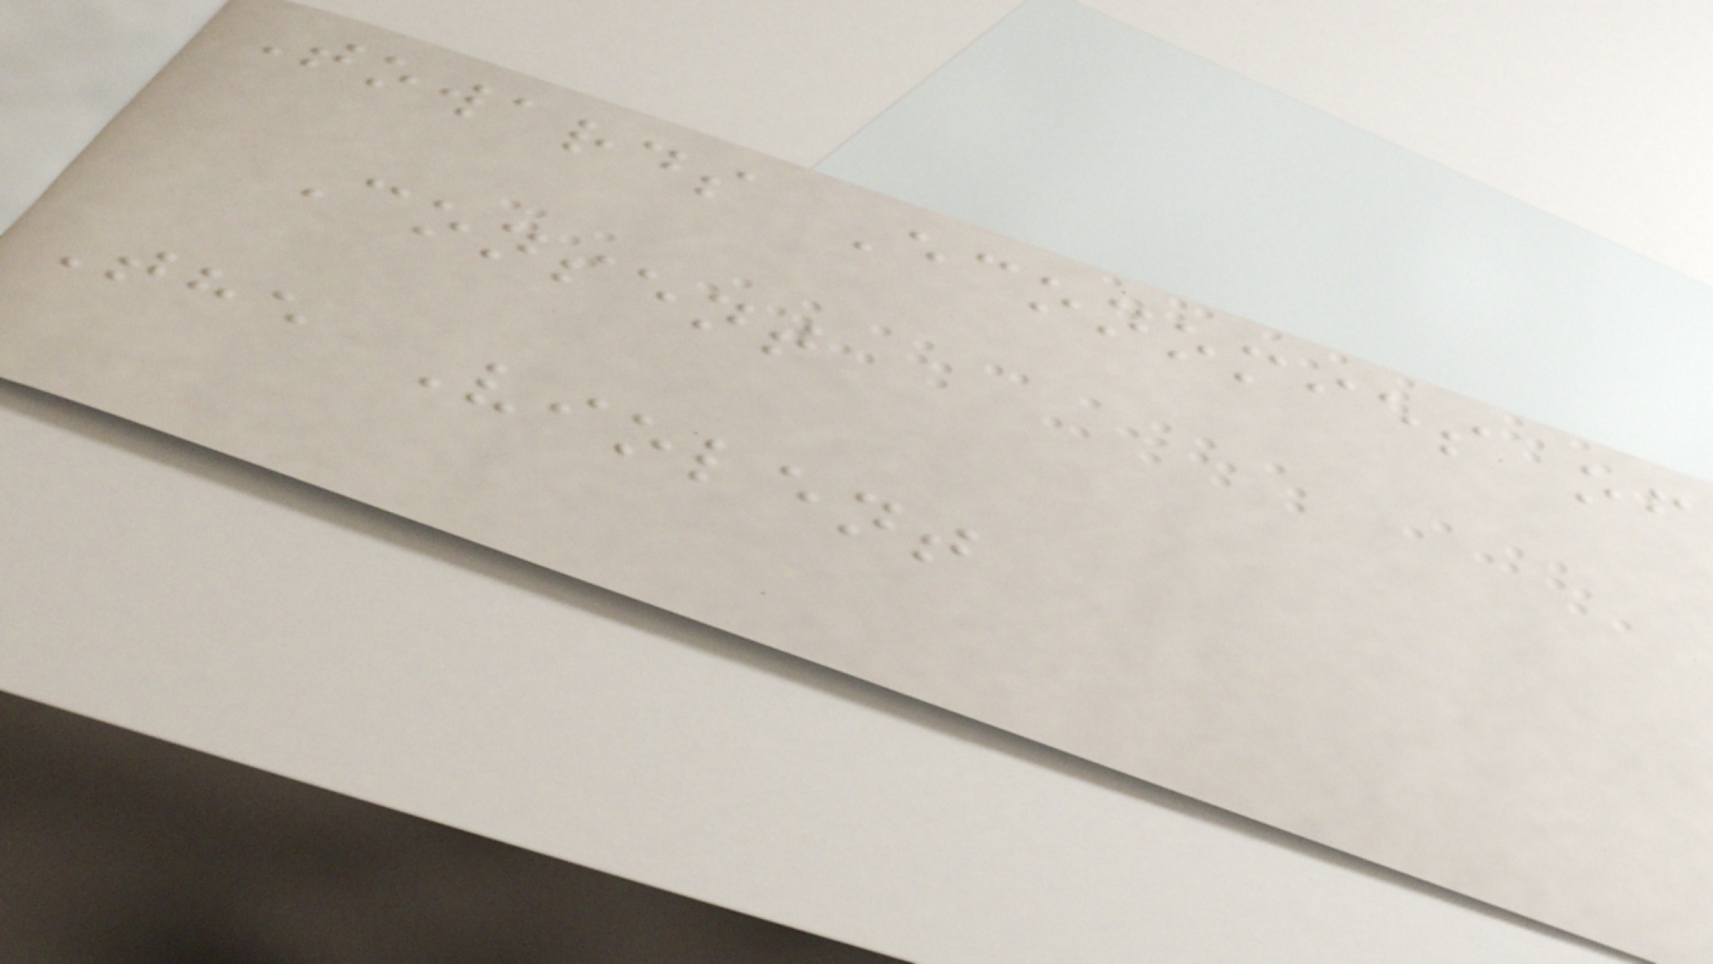Towards Economies of
Consent
The Violent
